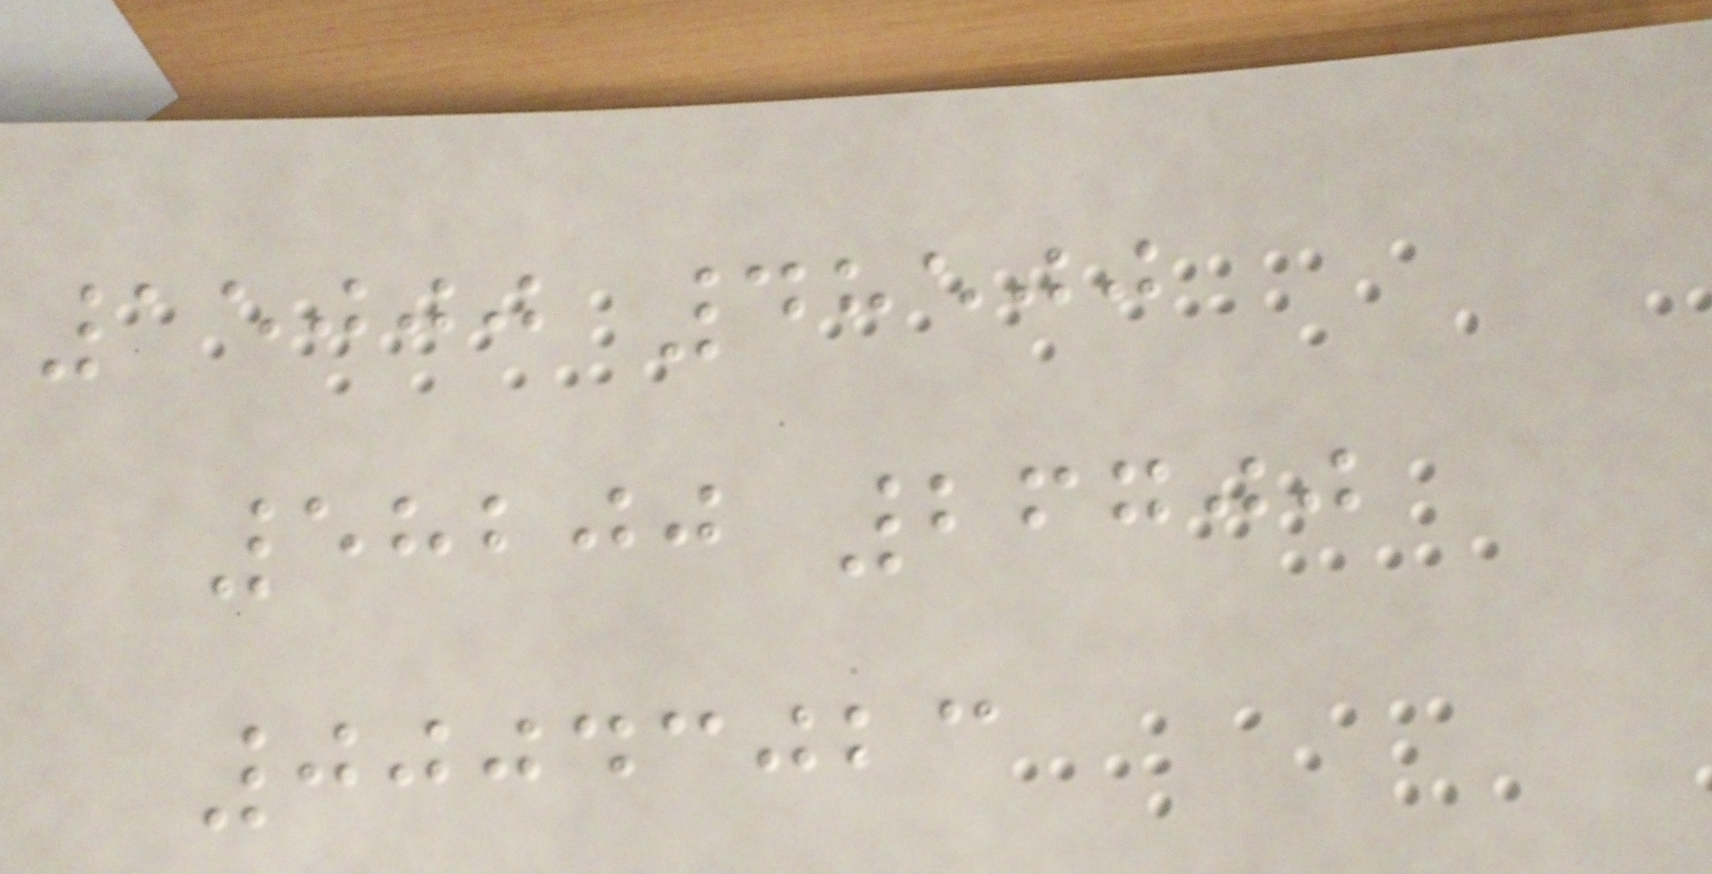15000 48500
58200 26700
00043023
